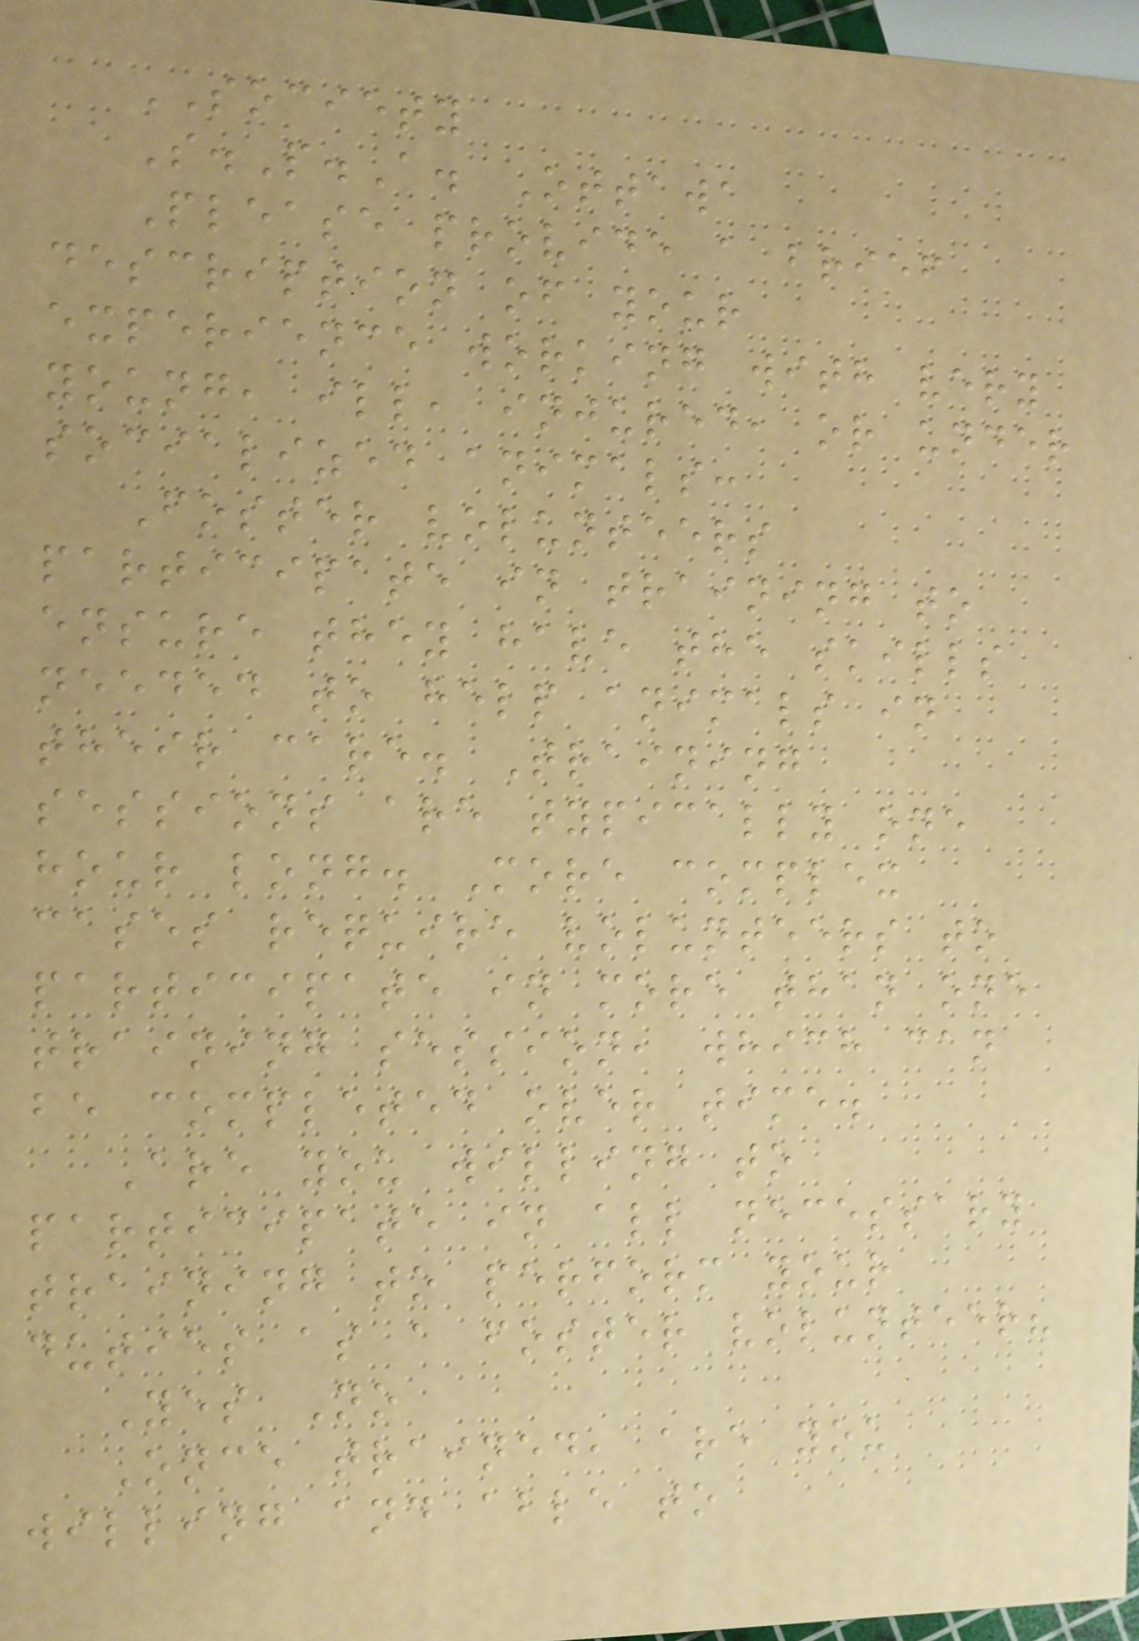SOCIETY
S.P.A. Ottawa
Please provide a brief
description of your
experience working with very
young, ill, injured, or under
socialized animals:
Foster volunteers
participate in training to
ensure they have the skills
needed to help animals in
their care. Training
sessions are typically one
hour long. More complex
cases require volunteers to
participate in more than one
training session, which can
be completed over time.
Are you willing to
participate in all necessary
training to perform your
duties as a foster volunteer?
Yes No
Once trained, are you
willing and able to
